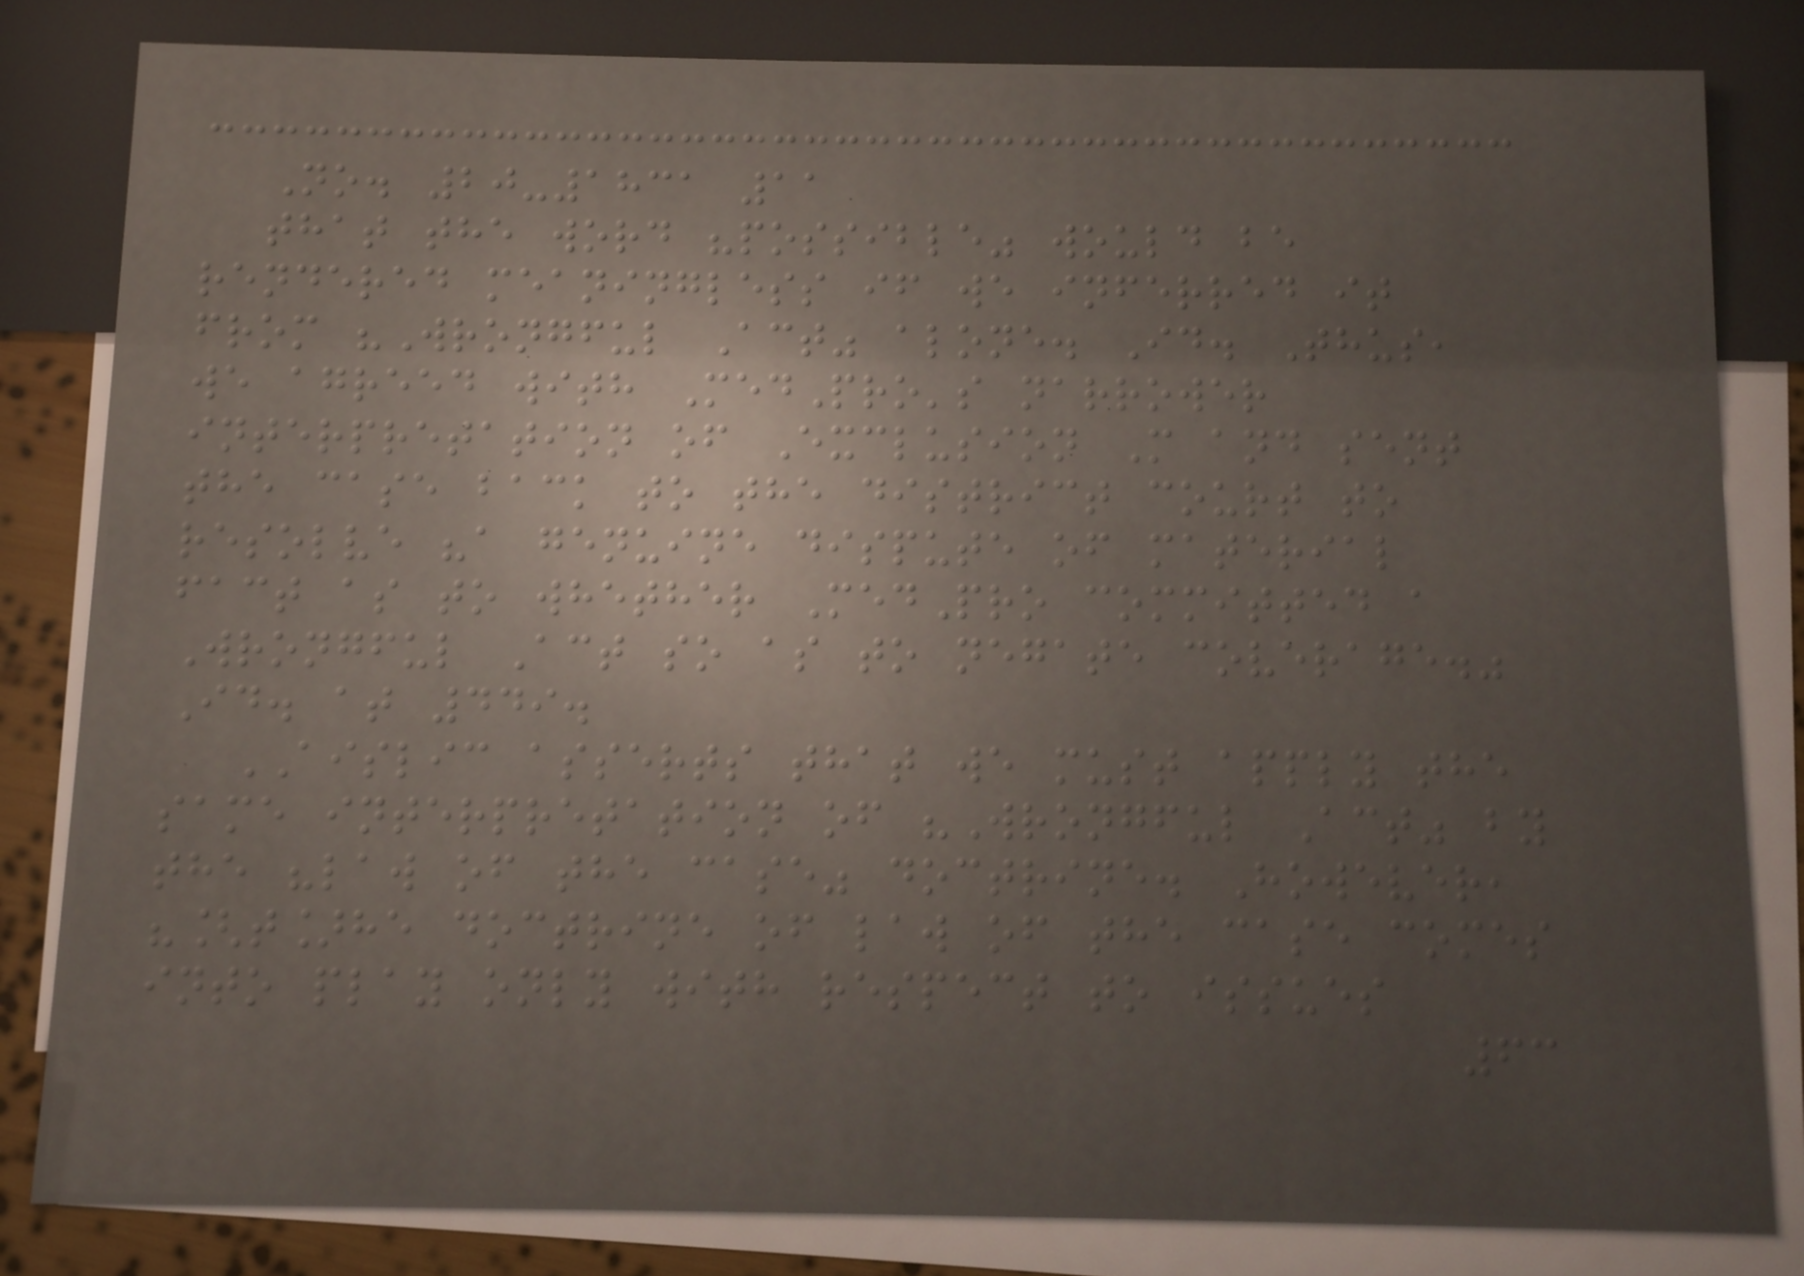No. 20-1831 11
that the word "possible" would be
rendered meaningless if we inferred it
from "Wrongful Act" alone. Id. Thus,
we agreed with MedPro's narrower
interpretation of Exclusion M and sent
the case back to the district court to
resolve "a genuine dispute of material
fact as to whether MedPro committed a
Wrongful Act so as to negate coverage."
Id. at 449.
AISLIC asserts that we must apply the
same interpretation of "Wrongful Act" by
the "law of the case" doctrine. However,
"[t]he doctrine of law of the case comes
into play only with respect to issues
63
